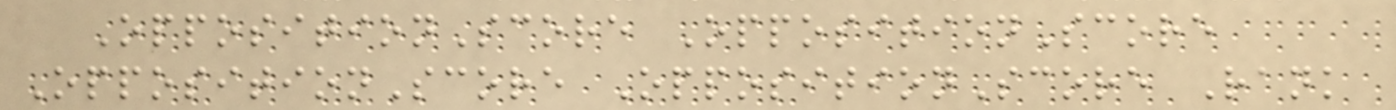OppositionScore OppositionScore
OppositionScore OppositionScore Rank
